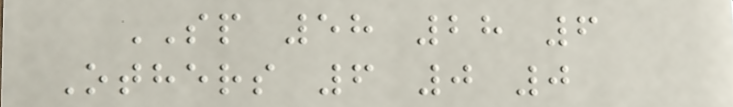SP 58 28 6
Others 6 0 0
